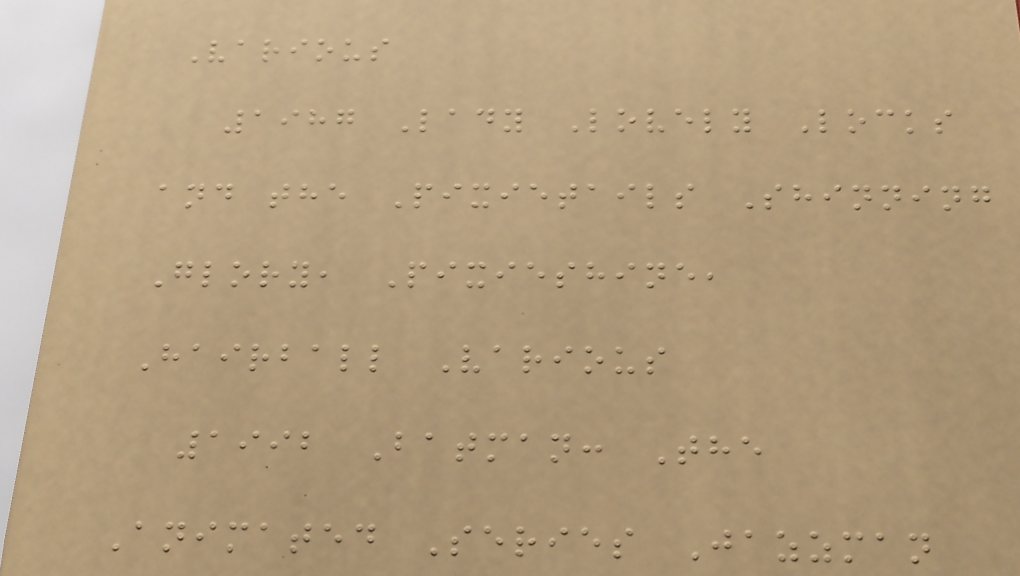Various
1987 Lady Lovely Locks
and the Pixietails Shinning
Glory, Pixieshine,
Hairball Various
1992 Batman: The
Animated Series Jazzman
